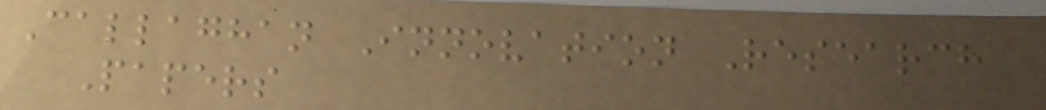Callaghan Innovation Research
Papers
